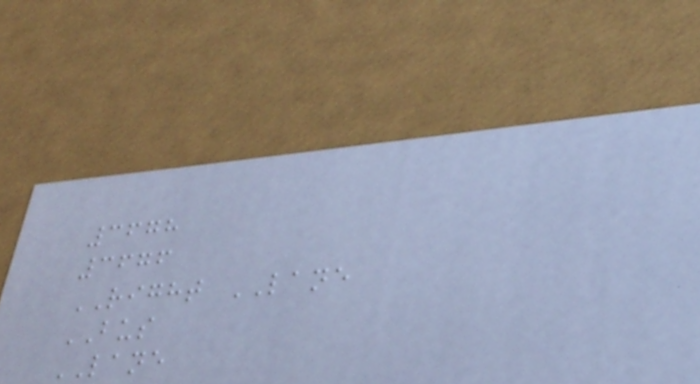3678
3676
RIGHT LANE
BUS
LANE
